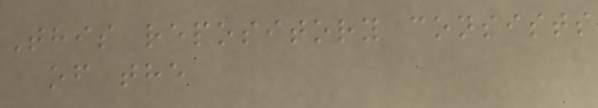This repository consists
of the
